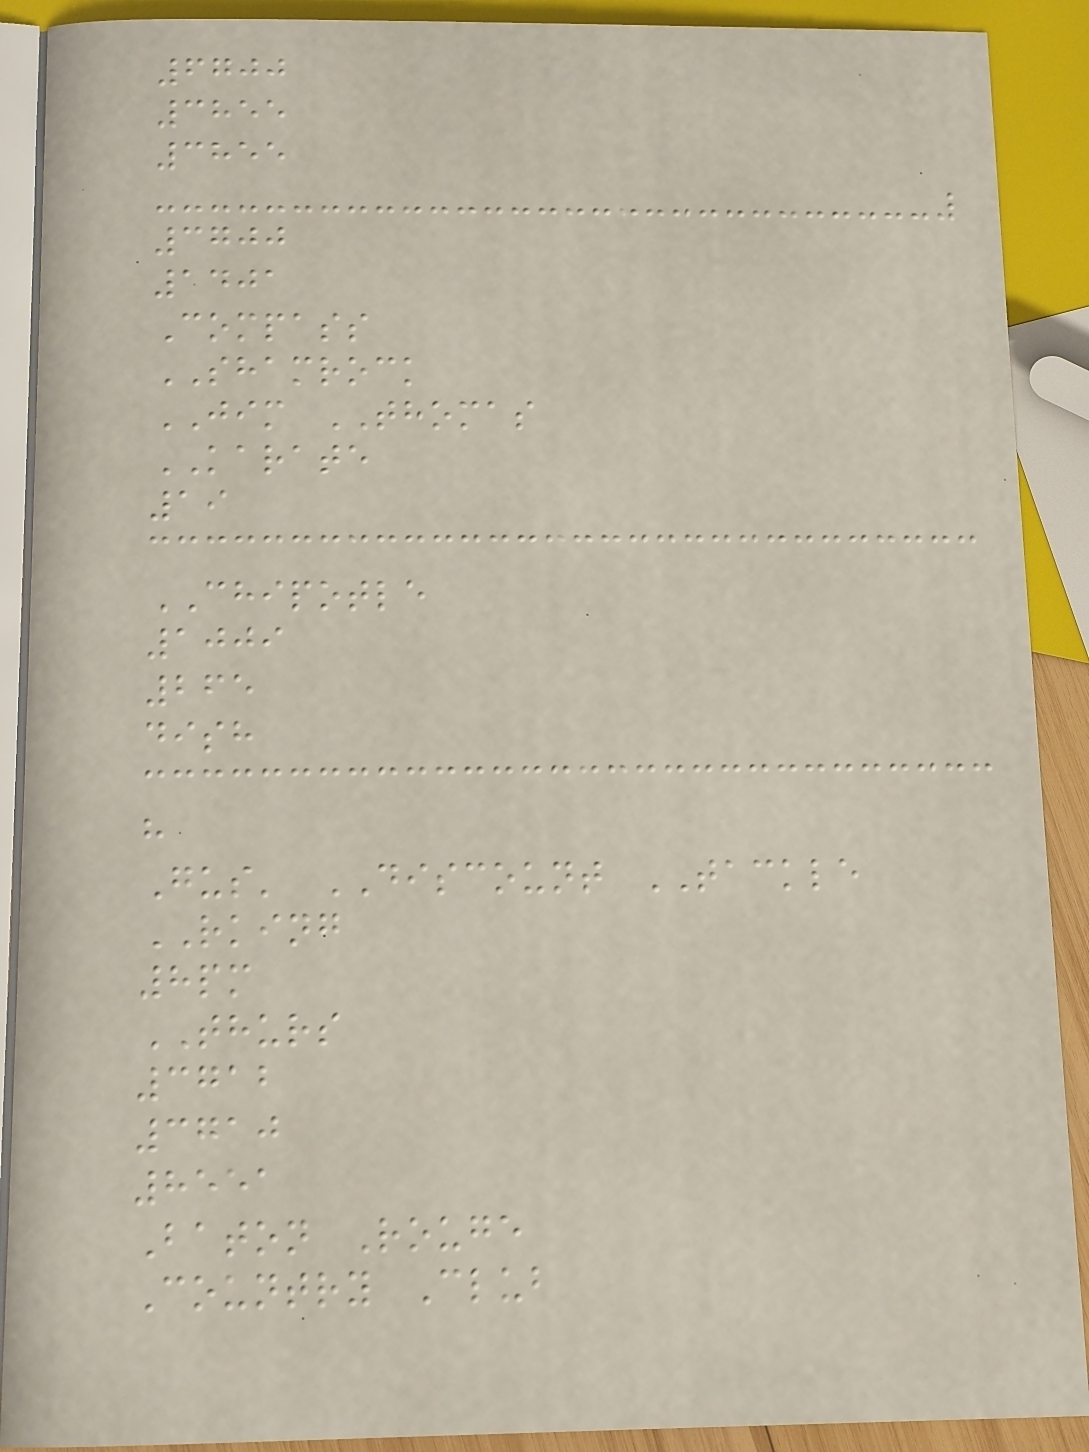6700
3855
3855
3700
1401
Compass
SHAMROCK
JIM THOMAS
KARATE
19
CHIPOTLE
1009
265
dish
h
Gus' DISCOUNT TACKLE
RKING
8pm
THURS
3712
3710
8551
Baton Rouge
Country Club
